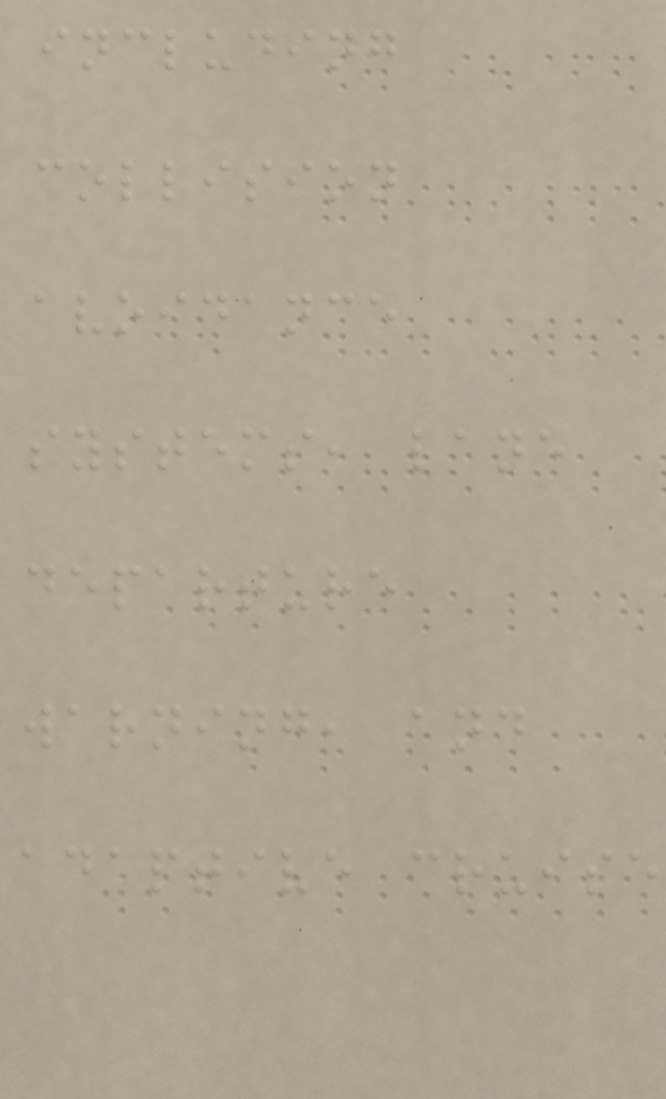including
collision
avoidance
systems, lane
departure
warning, and
adaptive cruise
